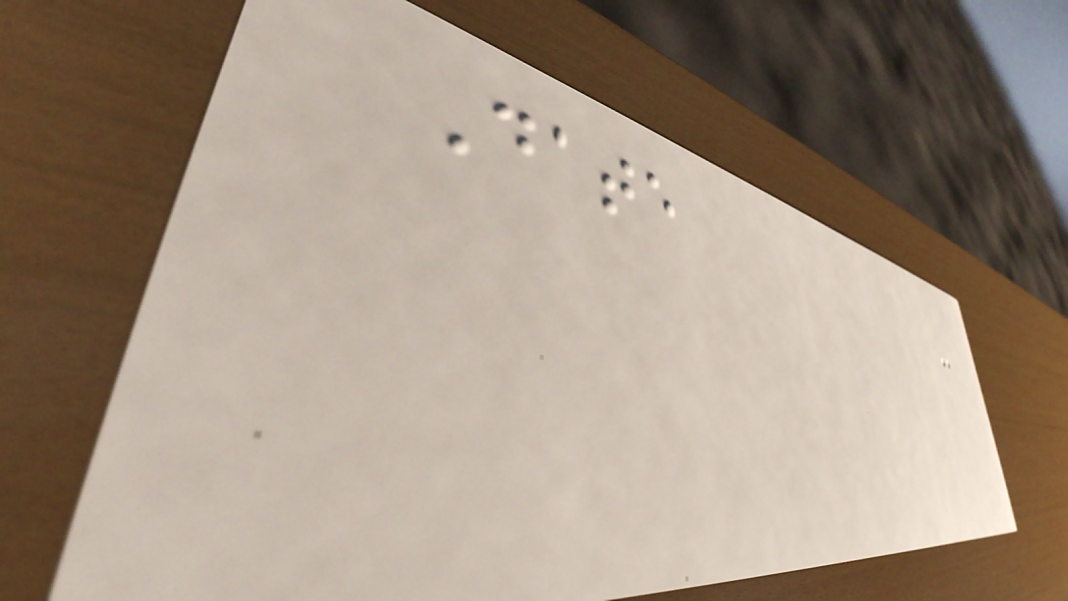Date
